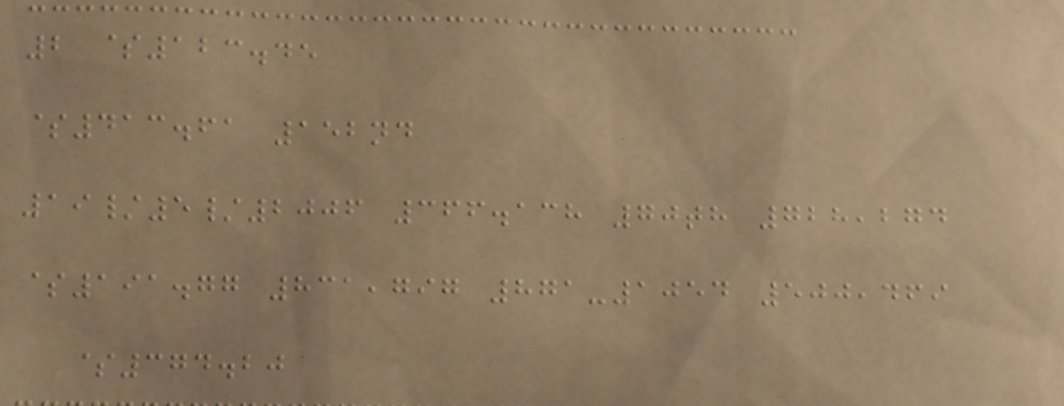2 $123.45
$413.61 152nd
19/5/2006 366.138 70th 728,274
$191.77 831,797 871-1054 500,469
$374.20
